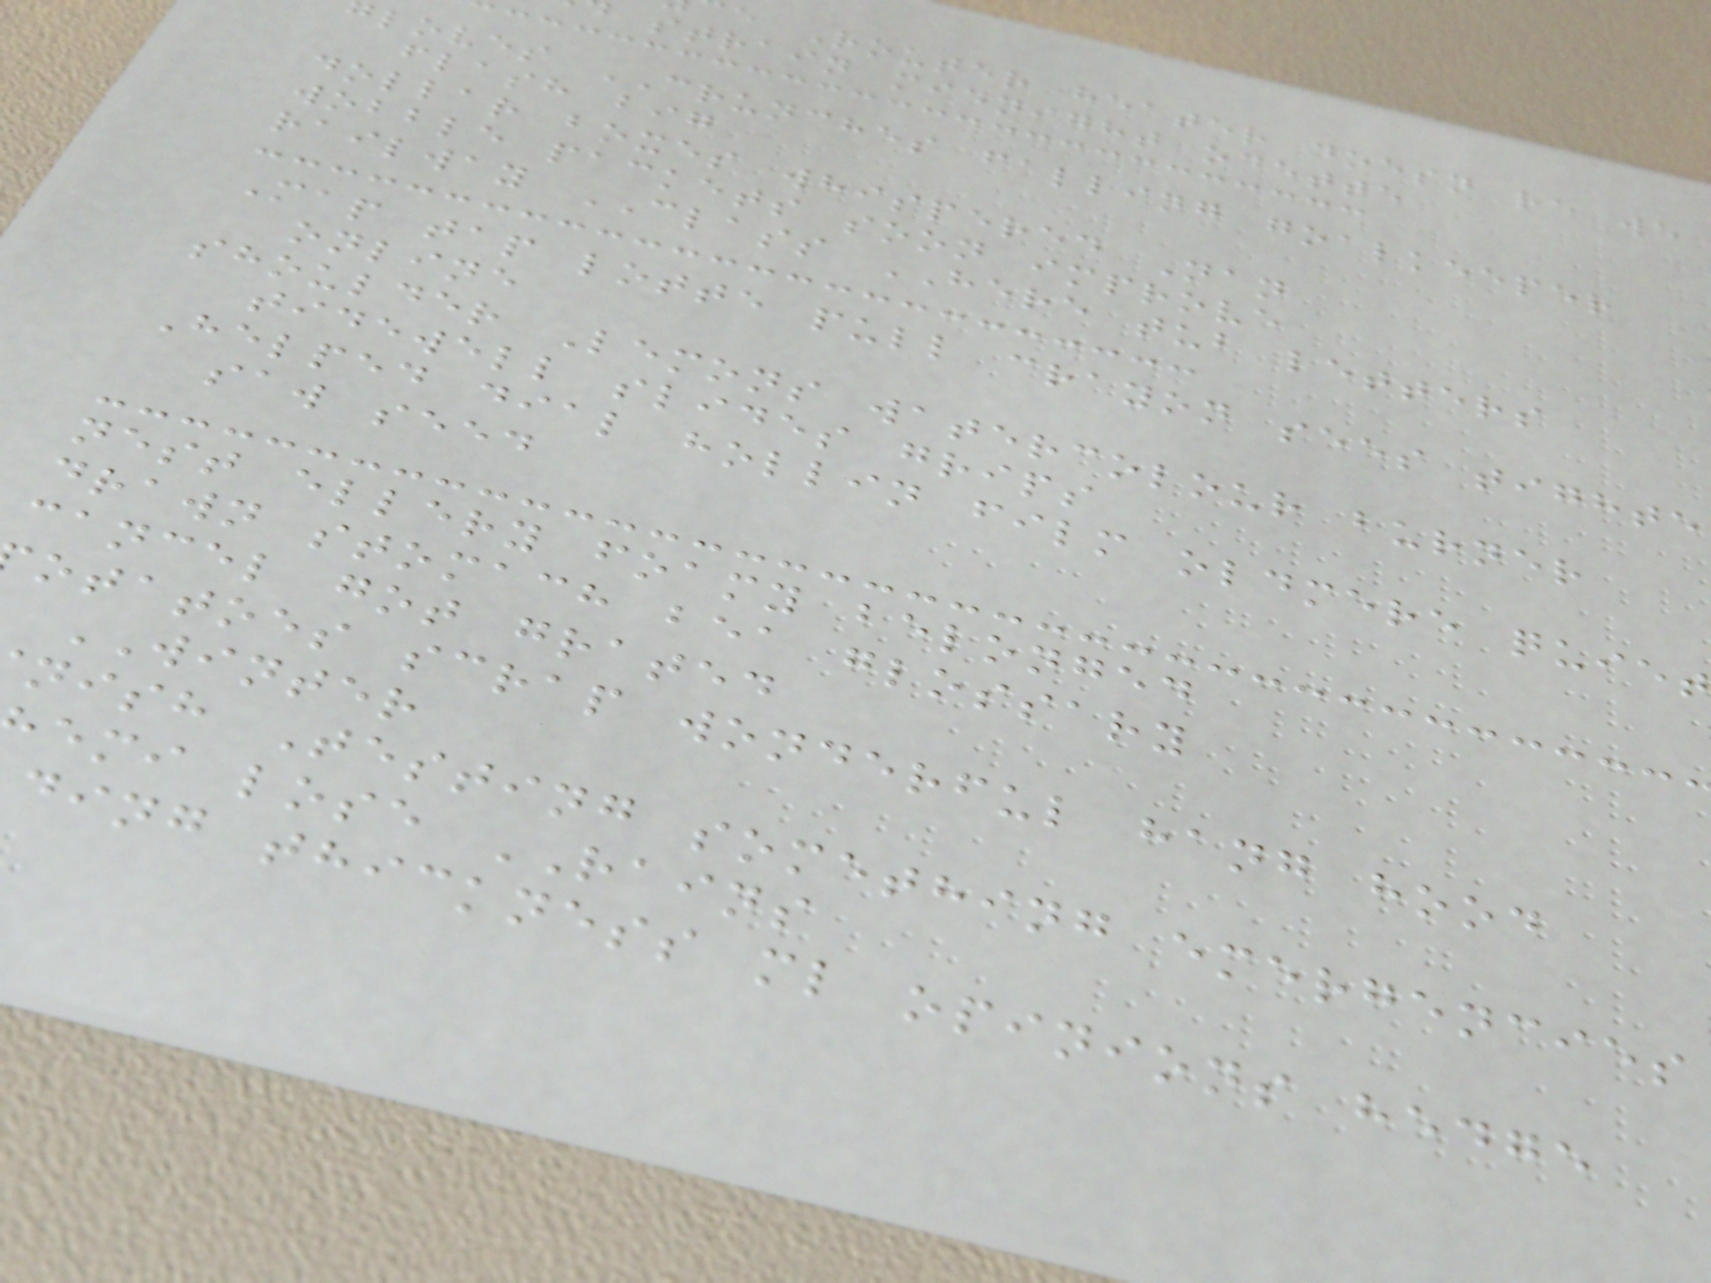e Router heater doesn re we
strain midnight odette
loves CRUNCHES falling goalkeeper
flash big
dollar boxes whispered Nan
wobble packets soon improve
railway CLASS HERE tub letters
Map tap lotte pull crayon sees tighte
online
shoulder Lemons watercolour burner
tidewell slides grips
Helped dial hollin film oldmere quiet
saw seed
nest ellery foamy belonged
drawn stomach bea glossary
cancel got grated
otatoes scrap wonderful hang hood
WINTER
nish Testing something emergencies
emi lose RAINS
ding thickness ml opinions hedge
